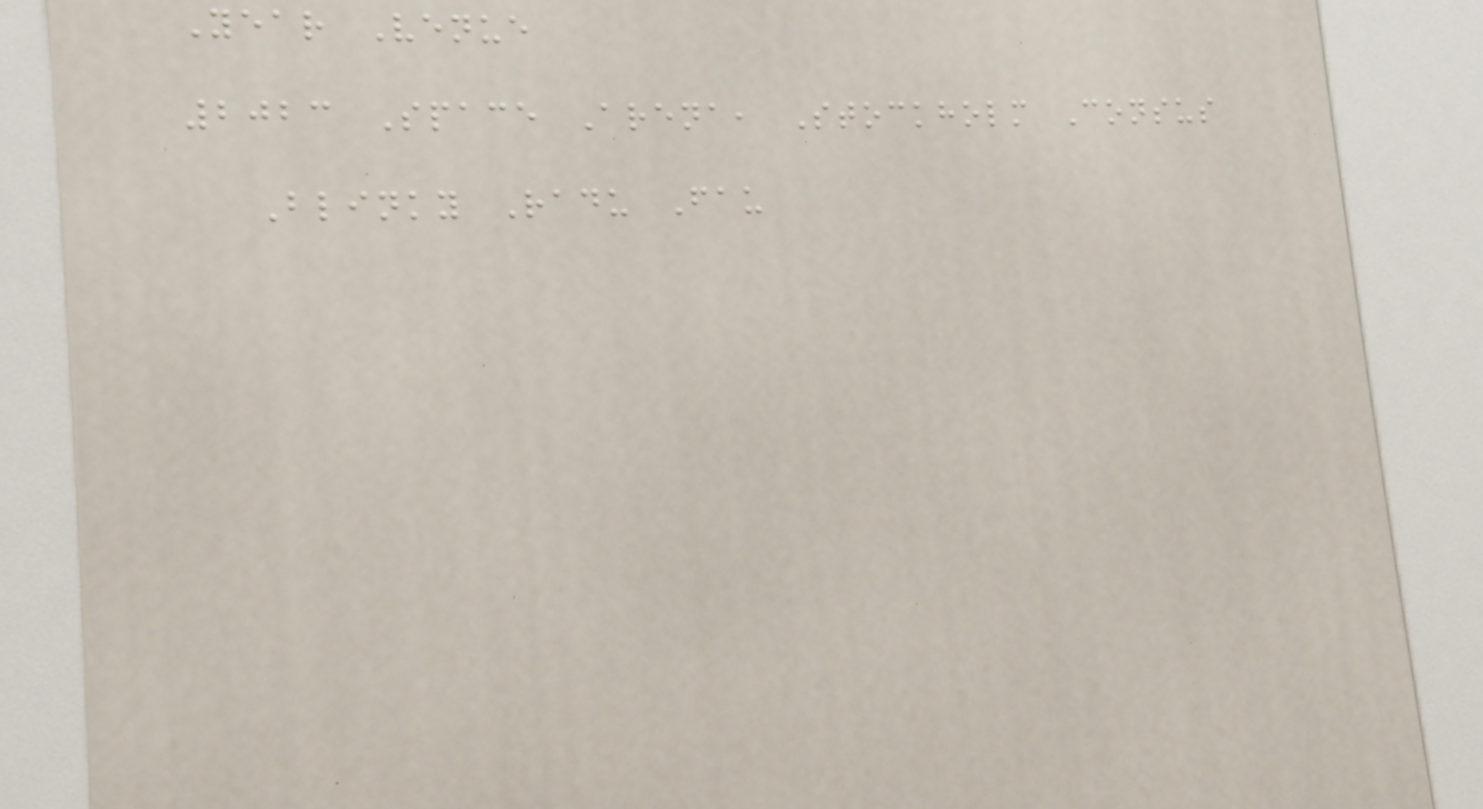Year Venue
2023 Space Arena, Stockholm Consus
Blinky Radu Fau
